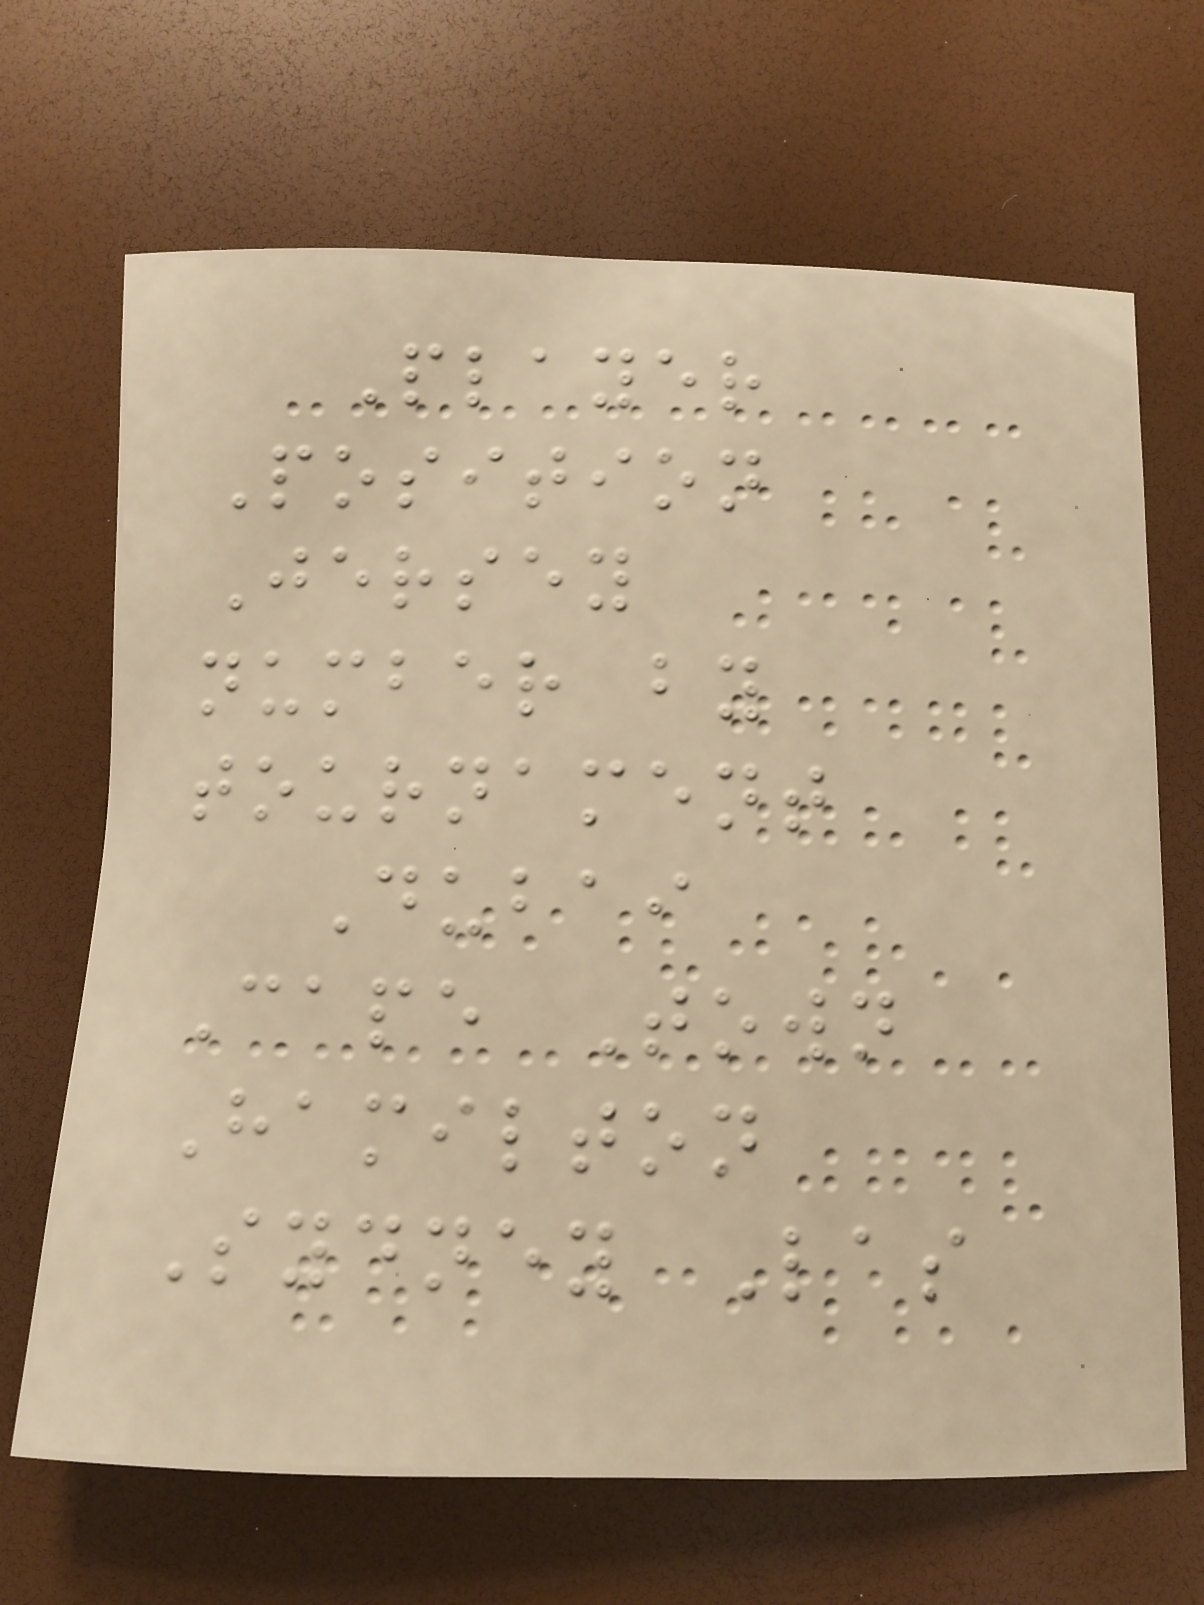Player
Position
Jersey
number by
tournament
Dubai
Cape Town
Hamilton
Sydney Las
